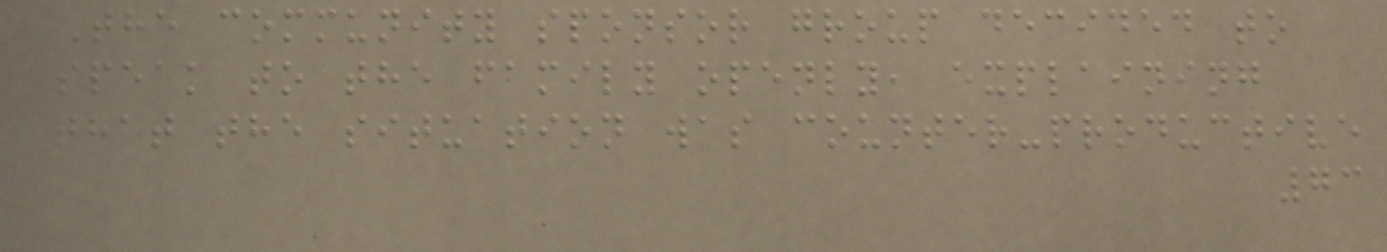The community sponsor group decided to
speak to the family openly, explaining
that the situation was counter-productive
73
